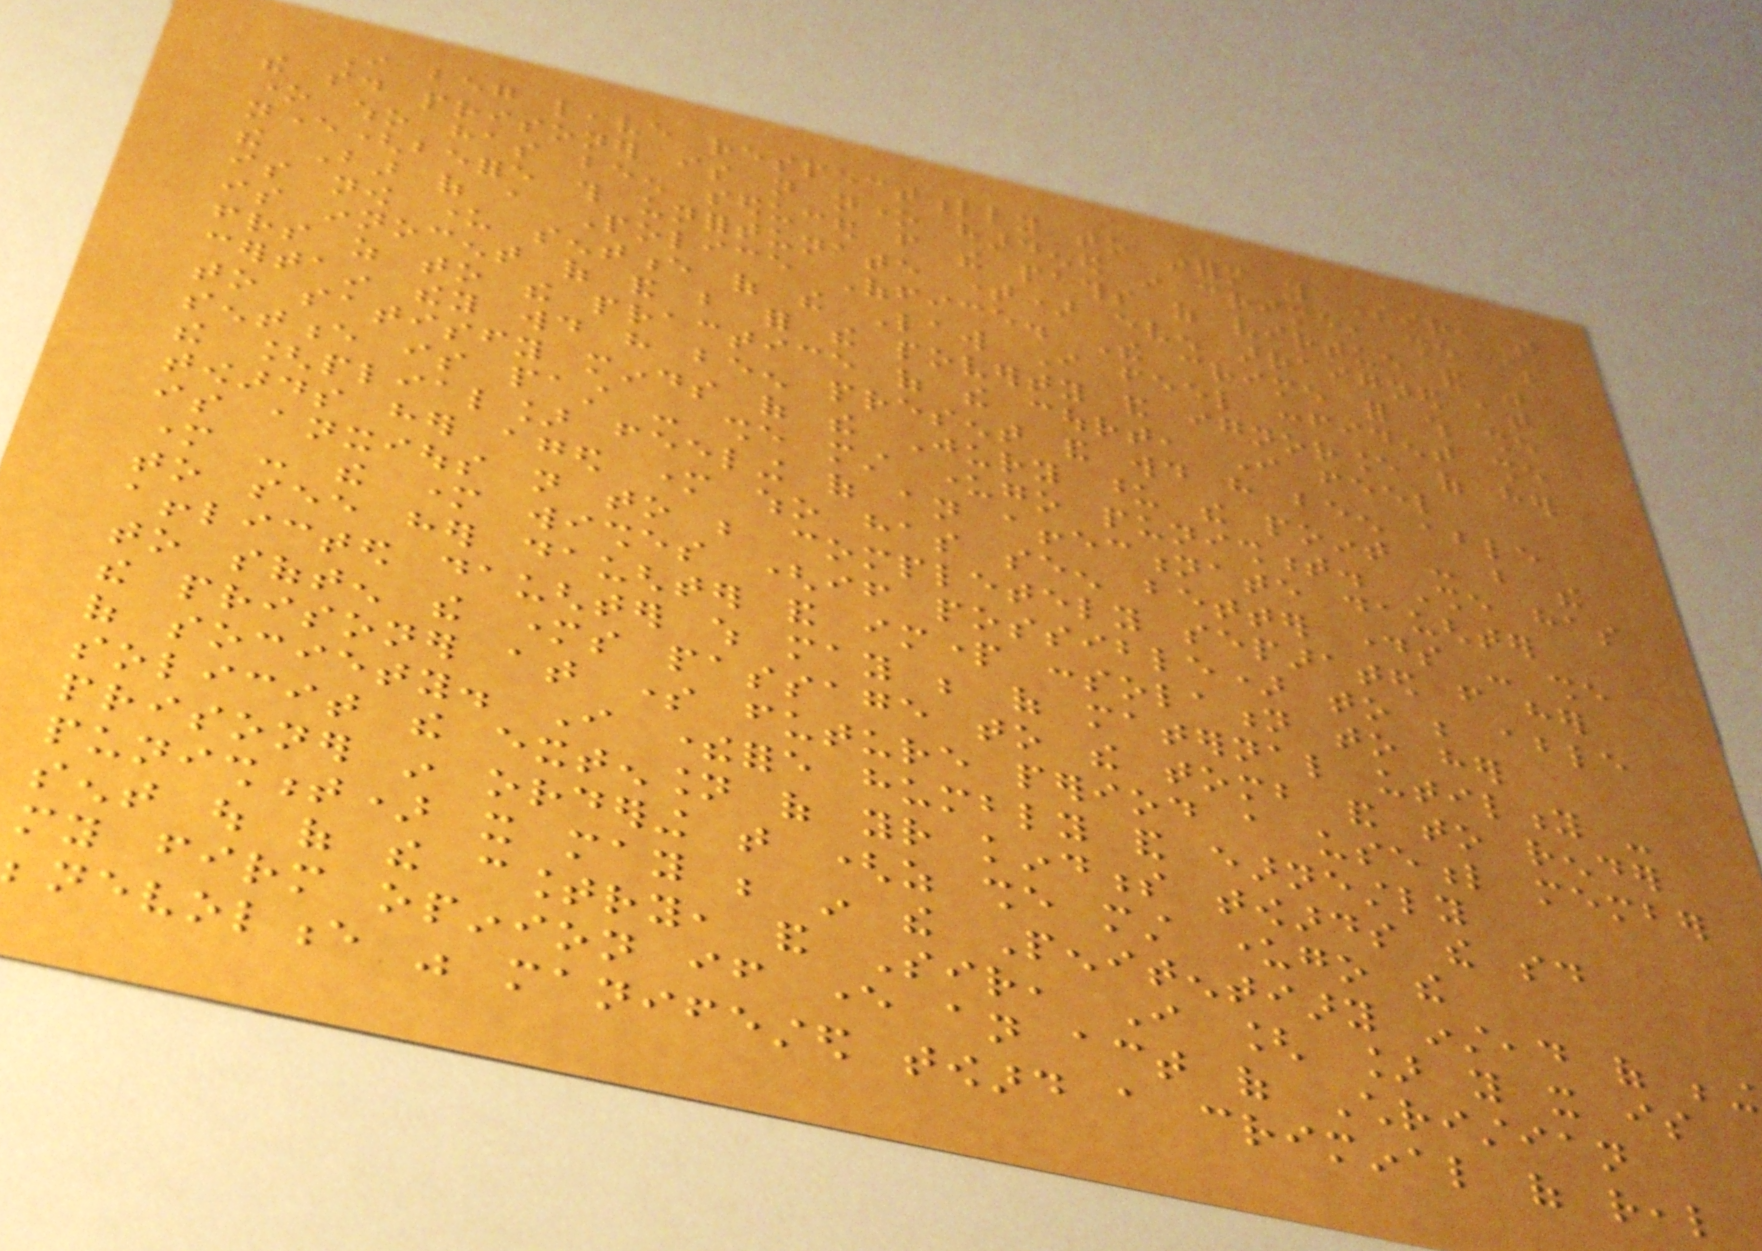I beg leave respectfully to inform you Sir, that
the said prisoner is not none hardened in crime, she is
one who has been seduced from the paths of virtue and was
never(before this unfortunate time) even arraigned at
the Bar of a Police Office. The crime for which she
is now under sentence of the Law I feel confident she
is innocent of and but for the poverty and ignorance of her
friends as to the practice of the court, I feel
certain they would have been present and would have been able
to satisfy minds of the Jury upon the point - but the
sentence is past - she must undergo punishment. She has
the [plial] feeling of an affectionate daughter
towards her aged mother who has seen better days - she
is anxious not to be completely separated from her
mother - the mother wishes (if possible) to be able
to see her daughter and impart consolation to her
afflicted daughter which may be of maternal utility -
to soften the mothers passage to the tomb and to render
the prisoner at some future period a useful member
of society. I therefore humbly and earnestly
solicit the extension of your kindness towards the said
prisoner in ordering that (as she must undergo the
punishment) it may be in the Penitentiary instead of being
sent out of the country, and Sir, I [ ] you it is
my firm opinion if ever an act of Christian
benevolence was manifested toward a criminal of real
